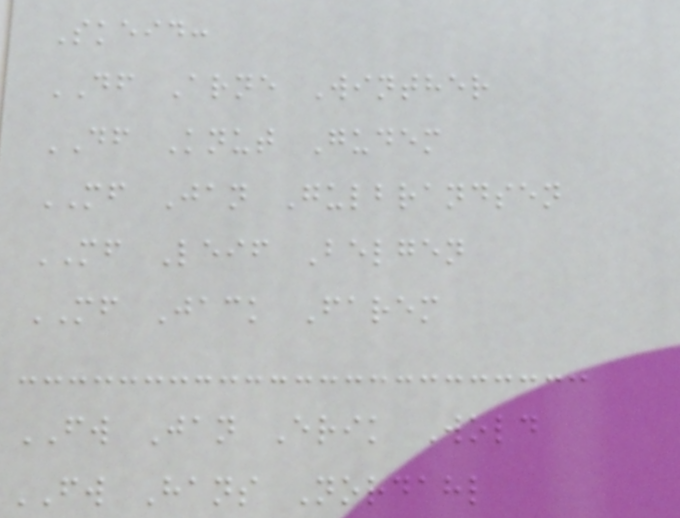Skeid:
DF Arne Winther
DF Knut Gudem
MF Jan Gulbrandsen
MF Leif Belgen
MF Jack Farem
FW Jan Erik Wold
FW Hans Nordahl
